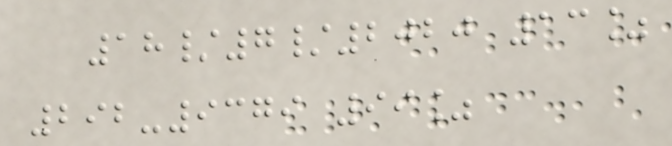18/7/2020 13%
292-9379 99%
